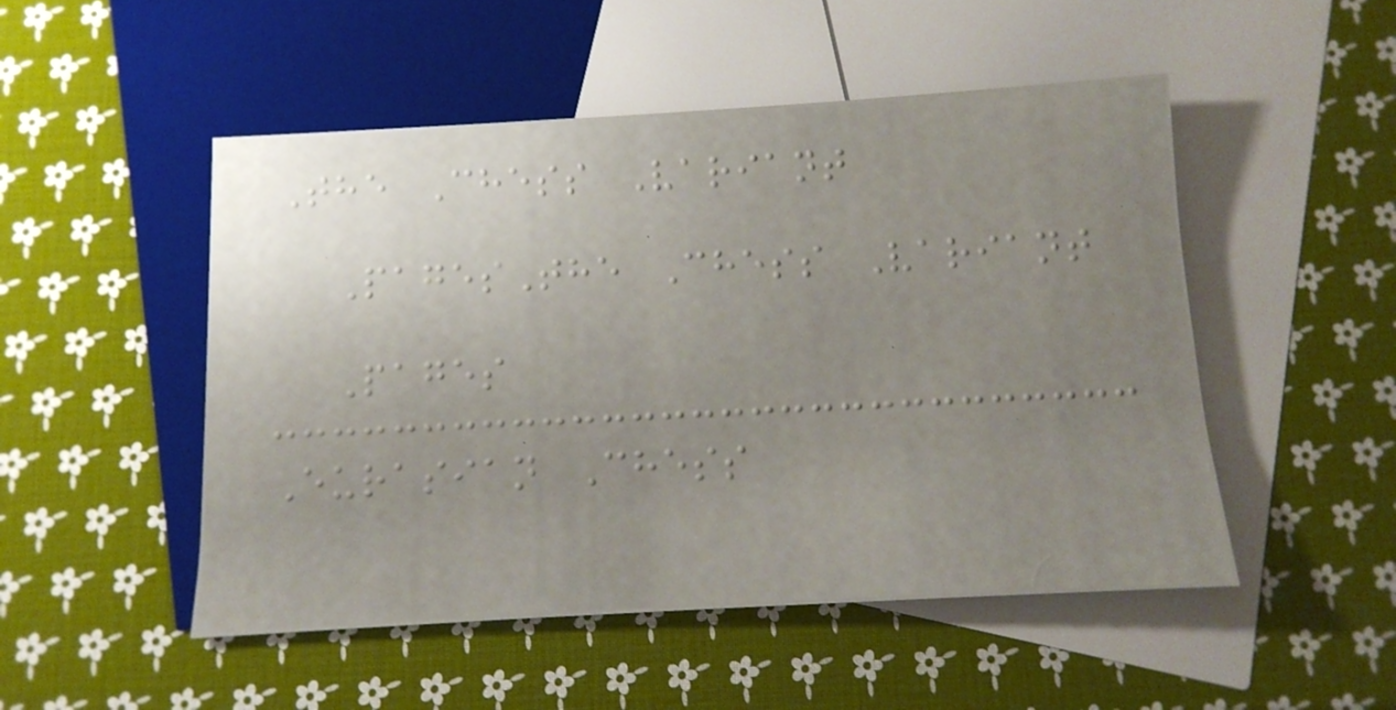The Chess Variant
PagesThe Chess Variant
Pages
Eurasian Chess
